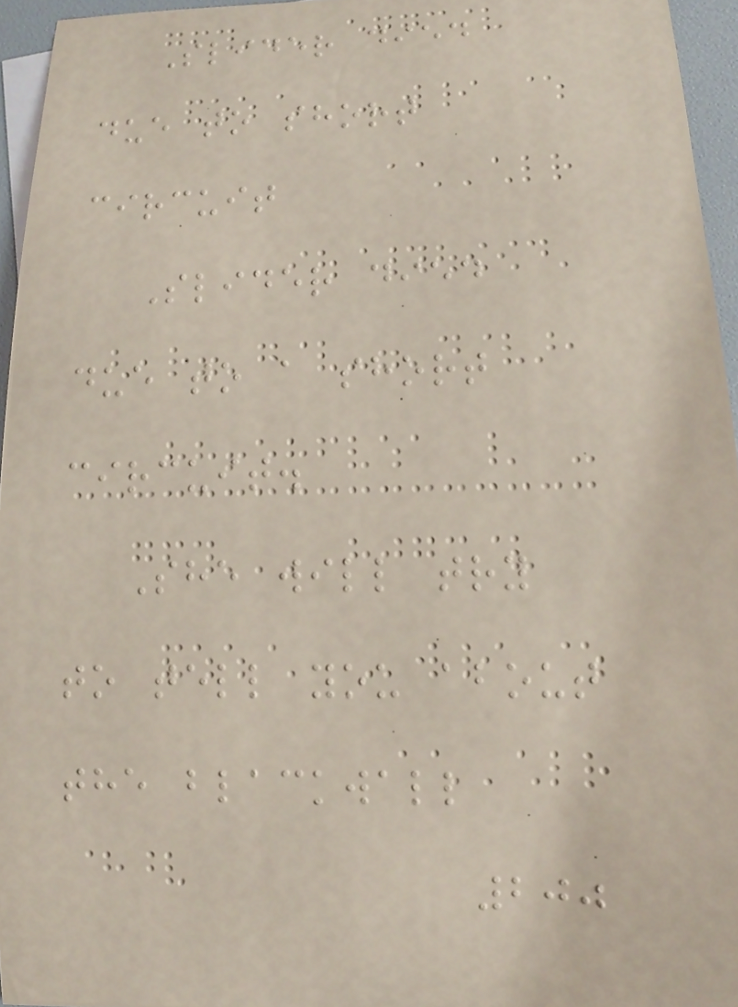Slider died
due to short
circuit
Slider died
due to a short
circuit.
She will try
to tell you about
the blackwall
200
